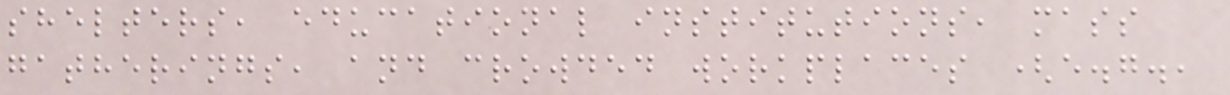shelters, educational institutions, mass
gatherings, and crowded workplaces (e.g.,
